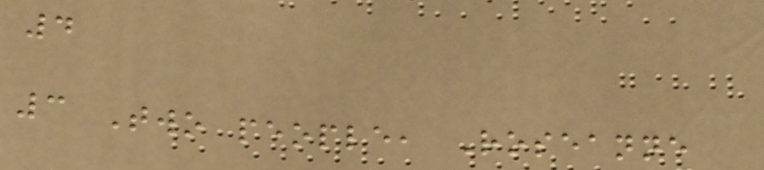4
3 Two people, Roseanne
